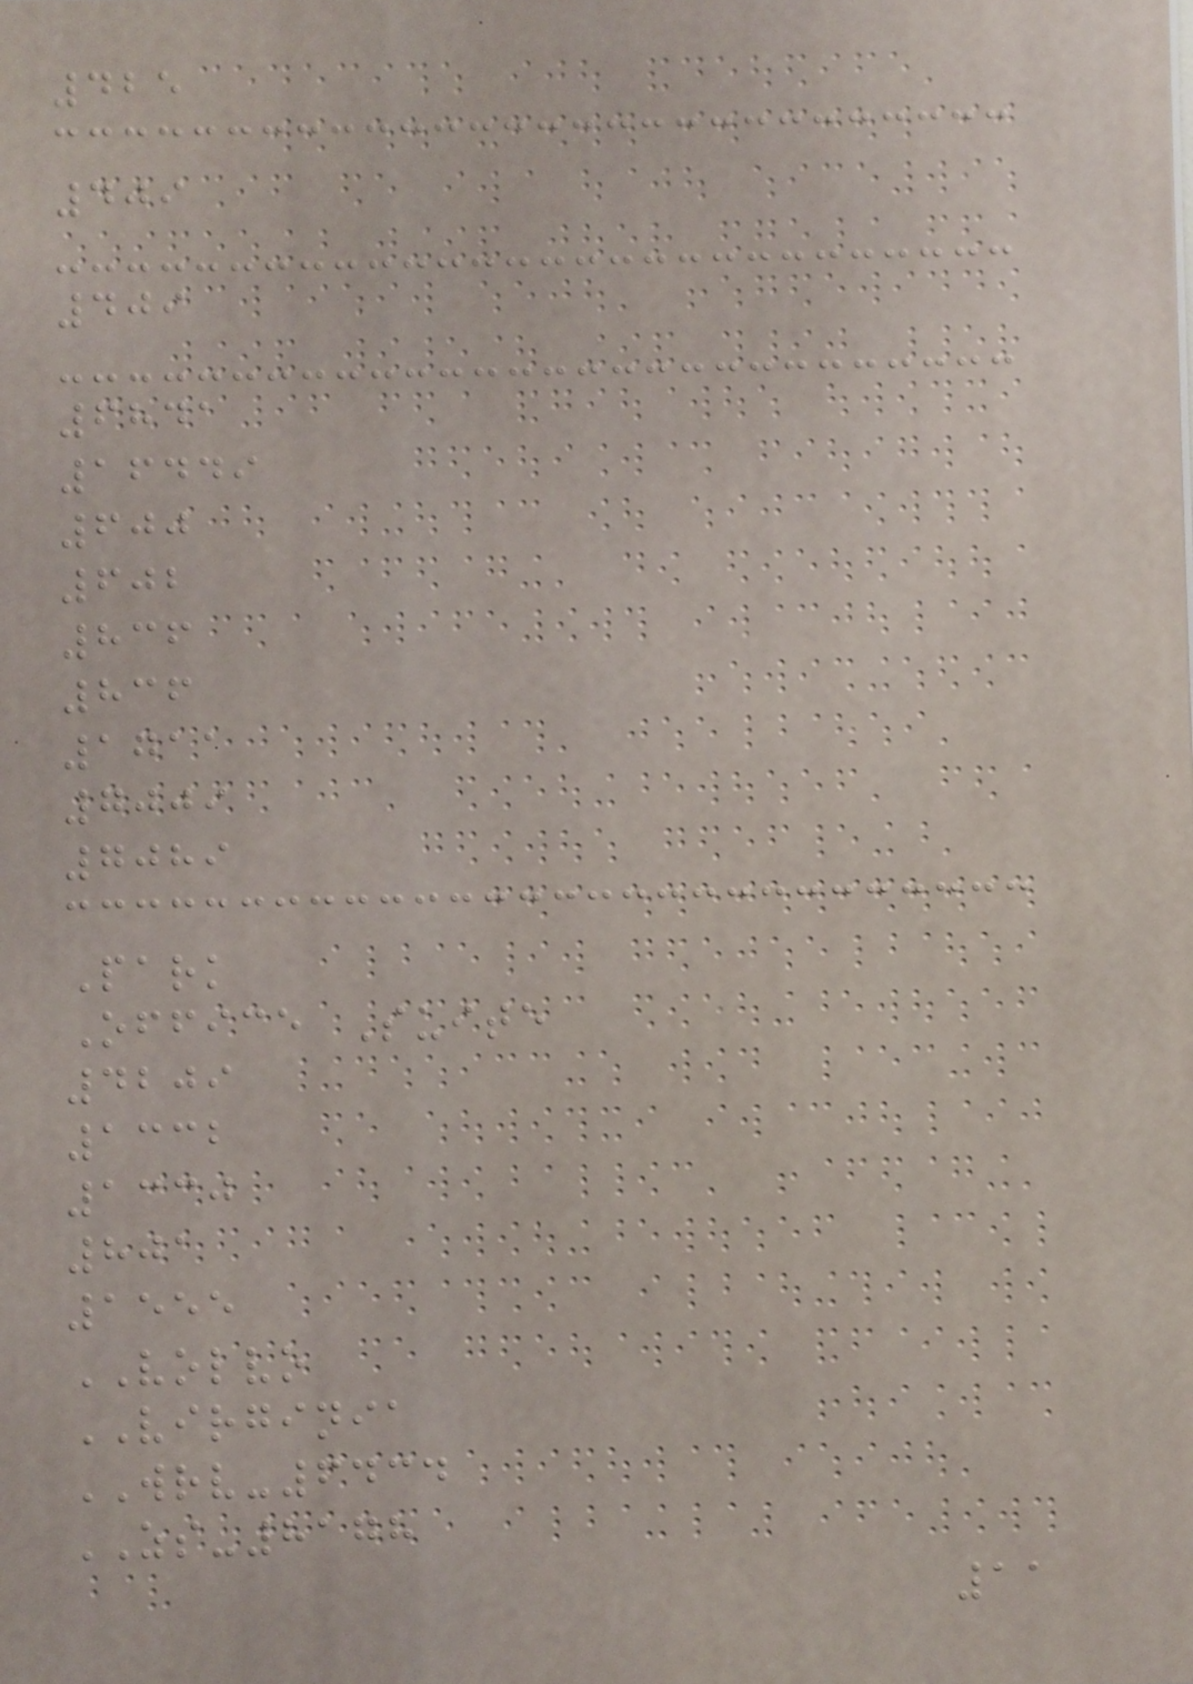425
409
409
6841
16449
600
602
836
836
1711
7009
7089
Park
Office Suite
4209
1332
1330
801
1555
VOLVO
VIRGINIA
WRV-6434
ZS-8178
11
